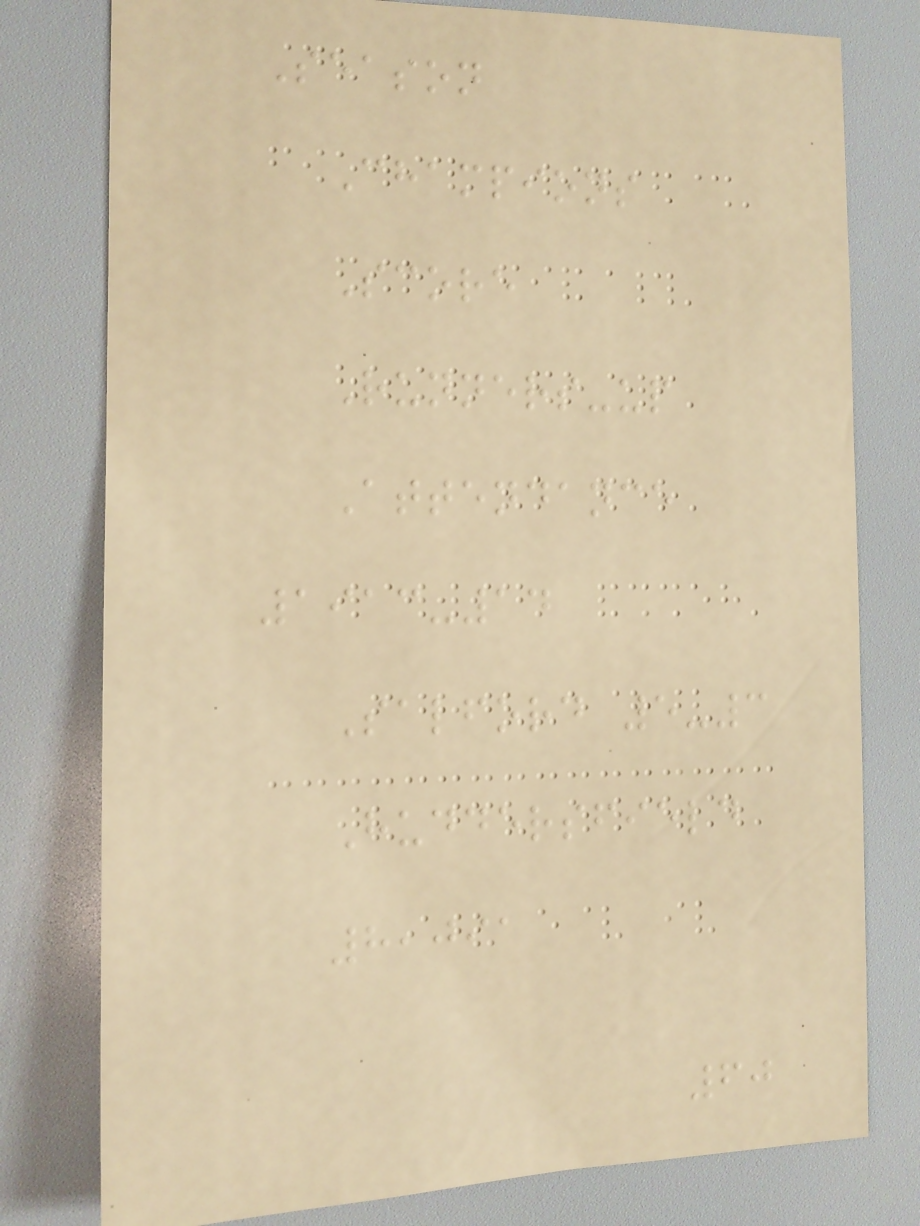Season
Champions
Score
Runners-up
Attendance
1913-14
Salford 5-3
Huddersfield
8,091
60
